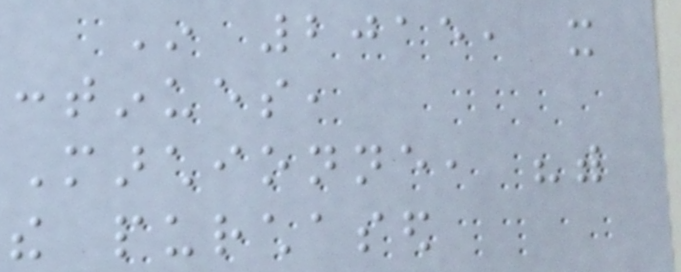In 2015, it
continues,
Marchionne, "with
the purchased
